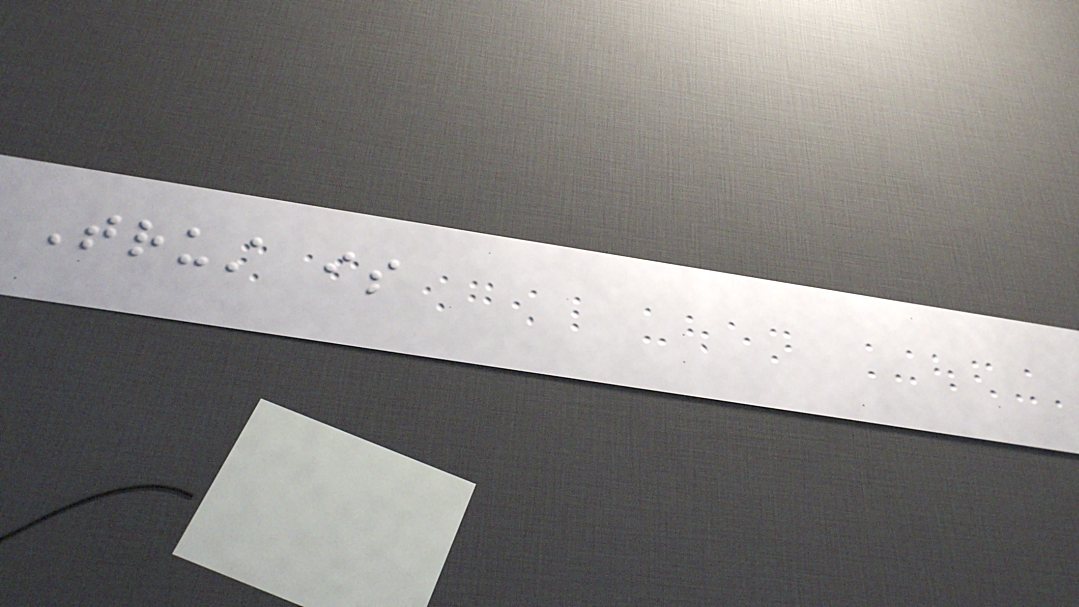Trust is
